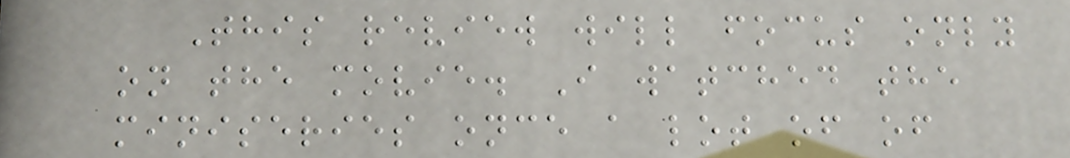This review will focus only
on the movie. I watched the
miniseries once a lot of of
